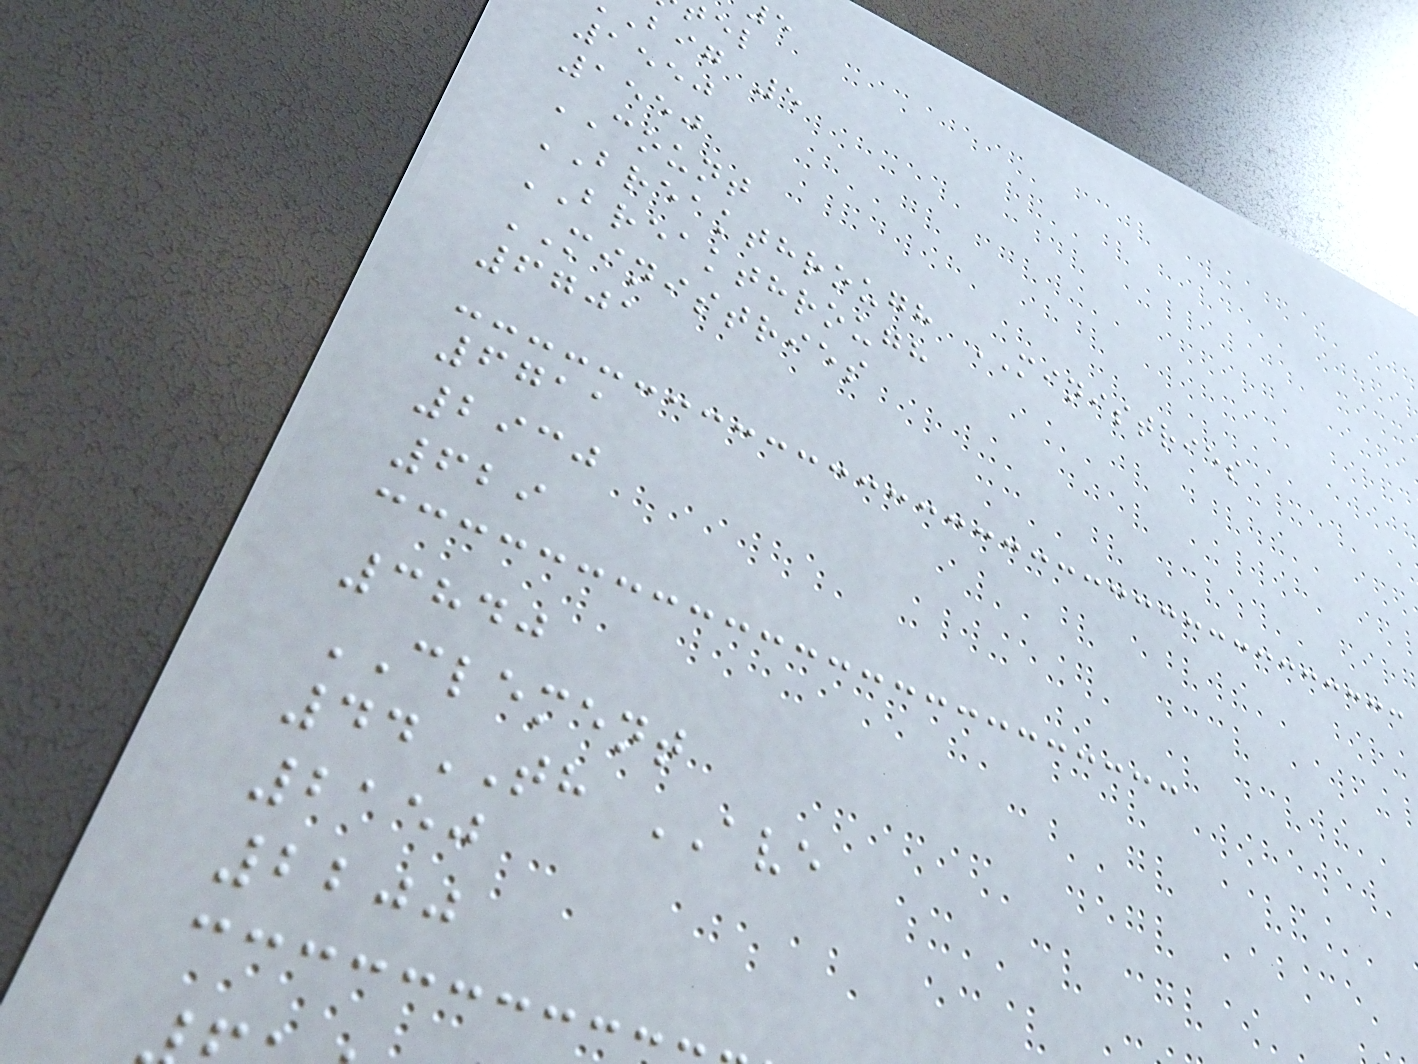big 5
1550
1550
COUNT
BREAKTHROUGH MINISTRIES
BREAKTHROUGH
MINISTRIES
6701
6711
2930
629
3840
CLEMENT
44TH AVE
2150
2200
